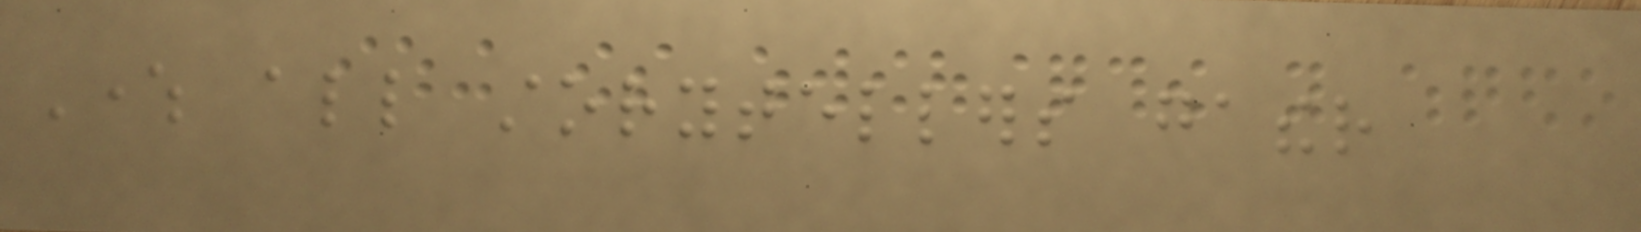Where all storytellers gather
